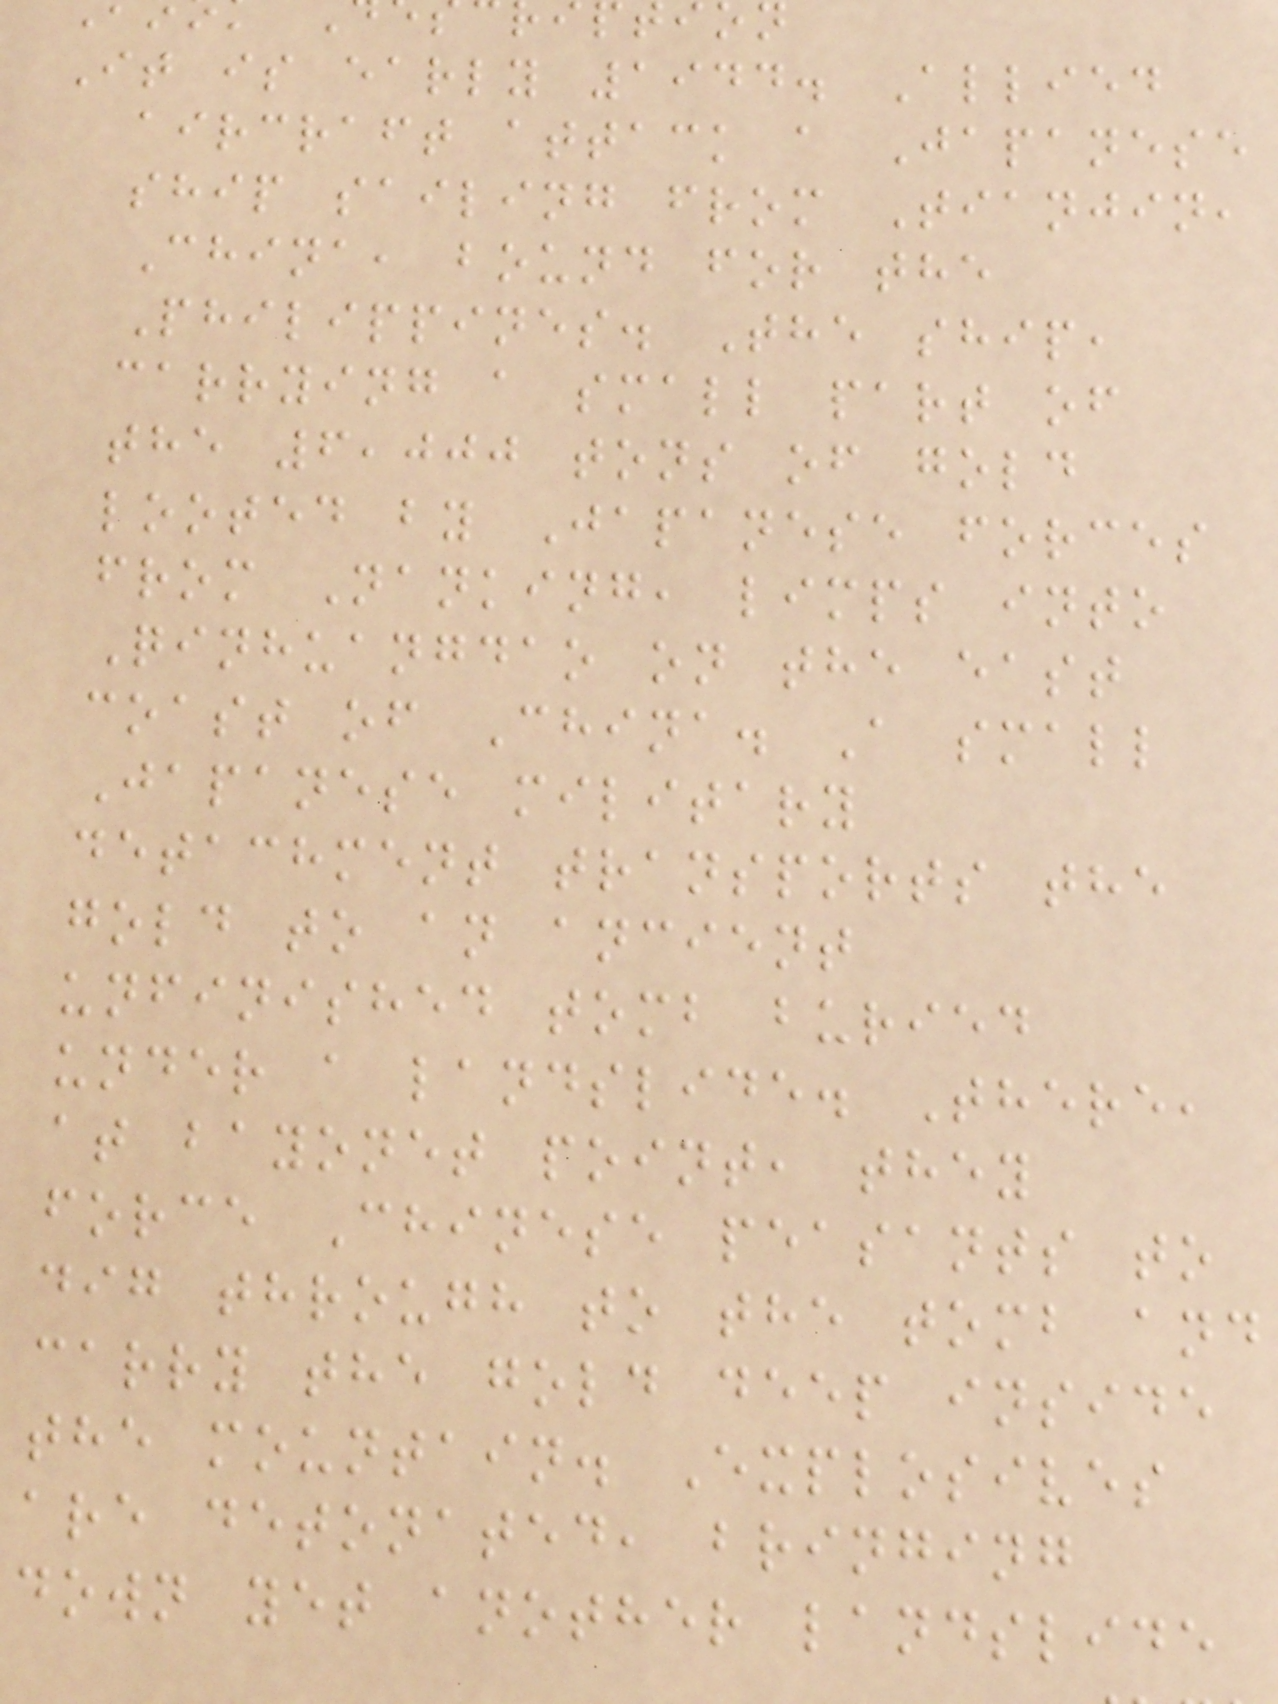It is early 1944. Allied
aircraft attack a Japanese
ship sailing from Tianjin,
China, bound for the
Philippines. The ship,
carrying a small part of
the 6,000 tons of gold
looted by Japanese forces
from Nanking, limps into
Qinhuangdao on the east
coast of China. A small
Japanese military
detachment transports the
gold to an ancient
unfinished tomb buried
under a landslide. There,
at bayonet point, they
force Chinese peasants to
dig through to the tomb and
carry the gold deep inside
the mountain. Explosives
are detonated, bringing
down yet another landslide
